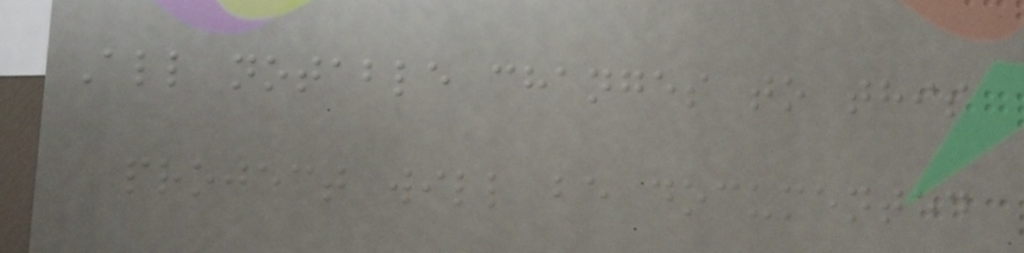All notable changes to this
project will be documented
